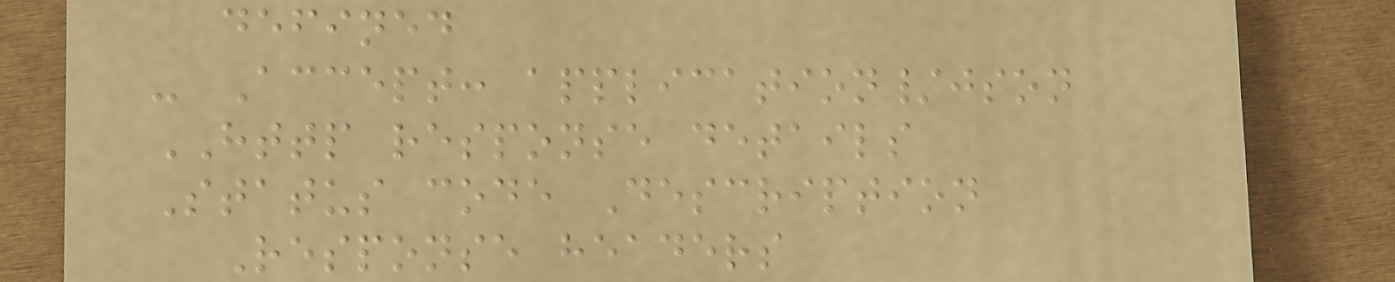defined
- Accept: application/json
HTTP response details
Status code Description
Response headers
